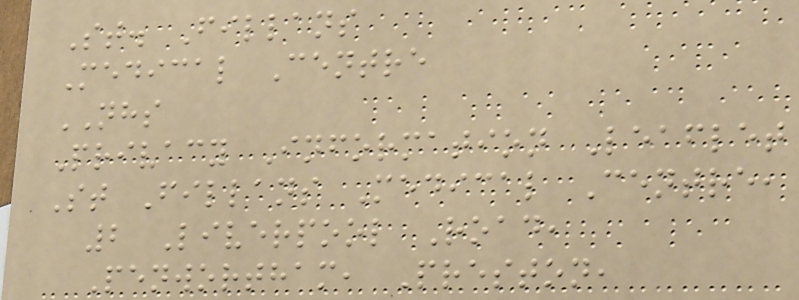St. Fillans
Medical Centre
NHS
Privacy Information Leaflet
St Fillans Medical Centre,
2 Liverpool Road,
Penwortham, Preston,
